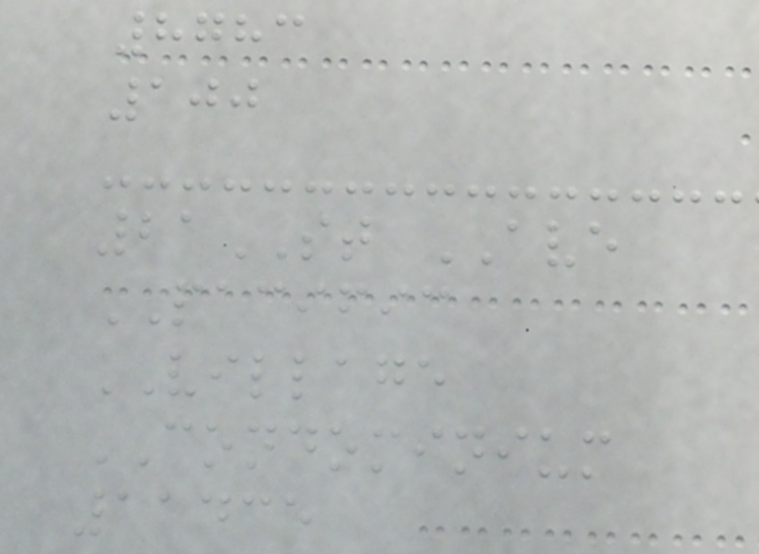8783
100
21ST AVE
PACIFIC
VILLAGE
CONDOMINIUM
11435
